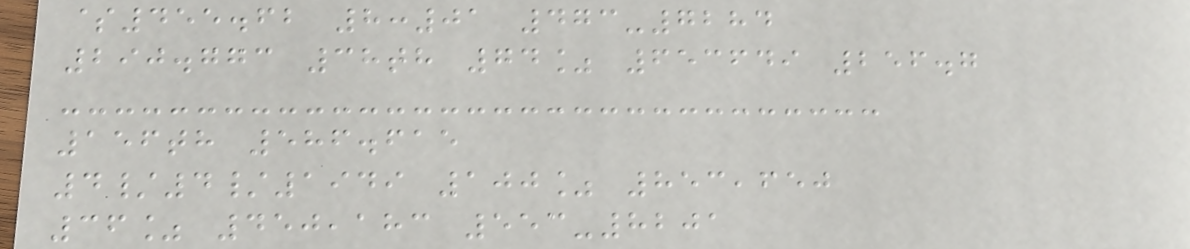$455.62 8:01 473-7284
290.773 38th 74% 653649 256.7
156th 586.615
4/4/1949 100% 853,650
36% 450,183 553-8201
